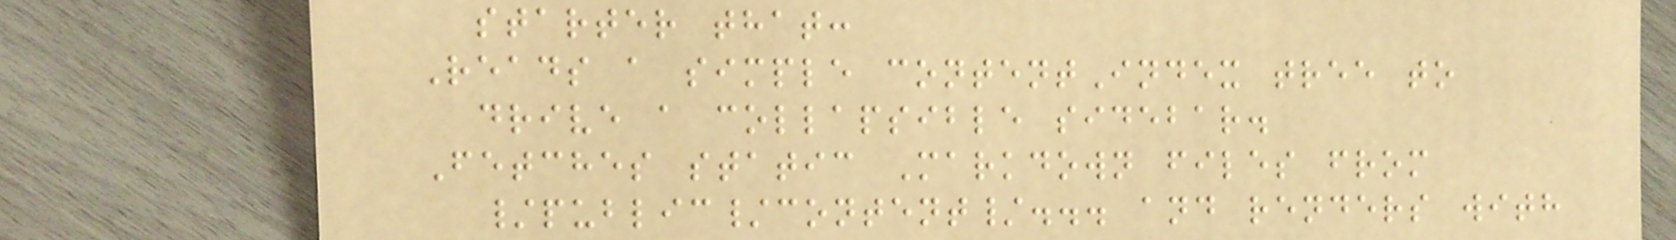starter that:
Reads a simple contentIndex tree to
drive a collapsible sidebar.
Fetches static Markdown files from
/public/content/... and renders with
